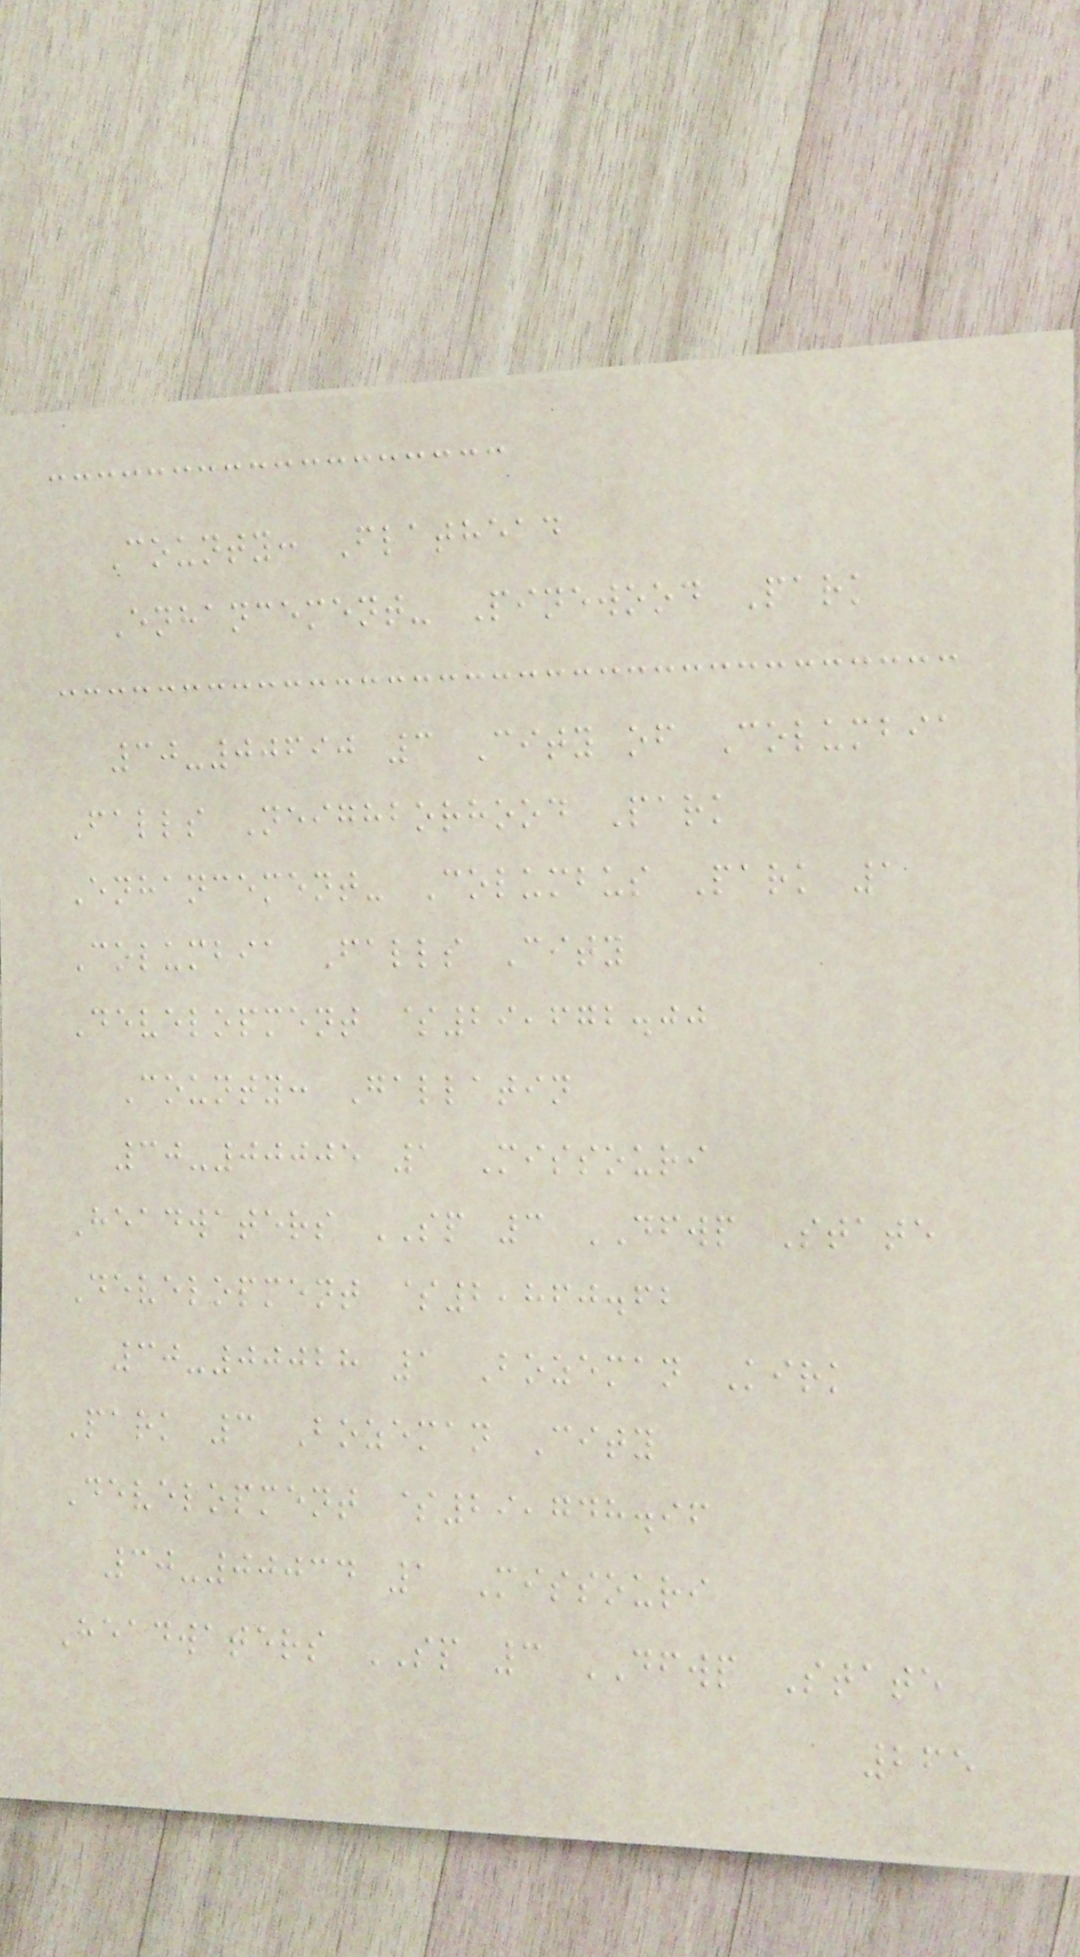County: Flathead
Enhancement- Pinewood Park
30-00690 3 City of Columbia
Falls Neighborhood Park
Enhancement- Columbus Park 1
Columbia Falls City
Development $29,672.00
County: Gallatin
30-00005 1 Missouri
Headwaters SP 3 DFWP State
Development $2,860.62
30-00028 1 Bozeman Kirk
Park 3 Bozeman City
Development $29,748.96
30-00034 1 Missouri
Headwaters SP 3 DFWP State
265
